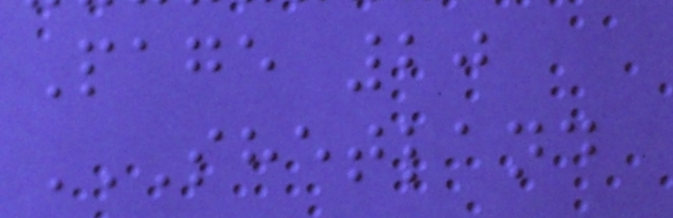Page 20
SHETLAND
